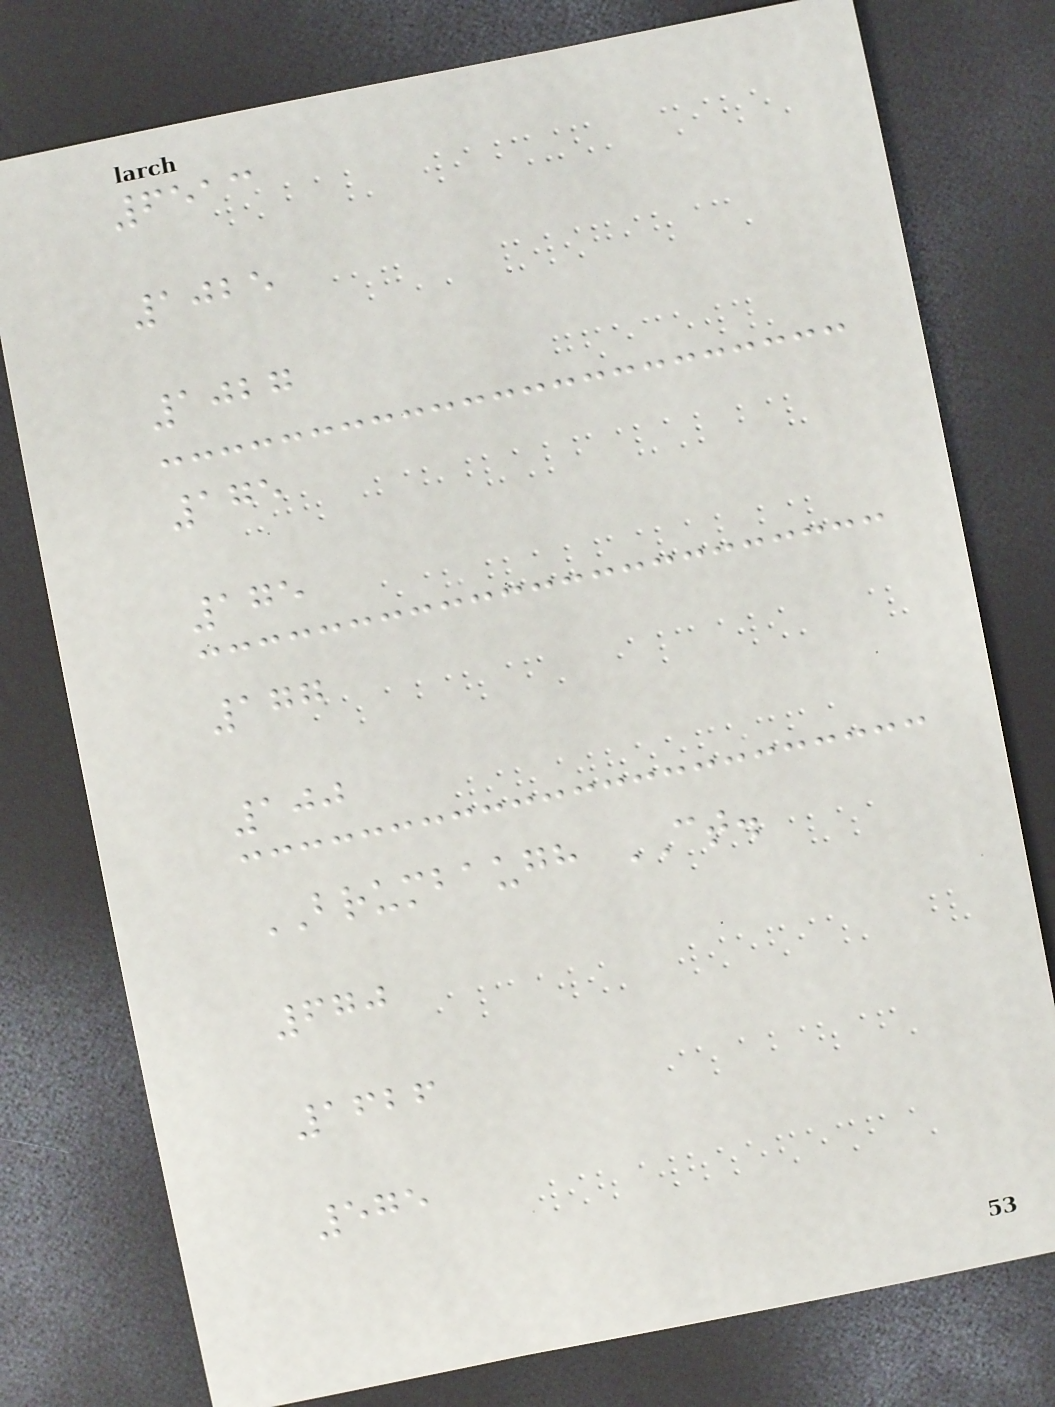6513
1025
1027
175
175
177
100
BRUMBAUGH CT.
670
1626
575
